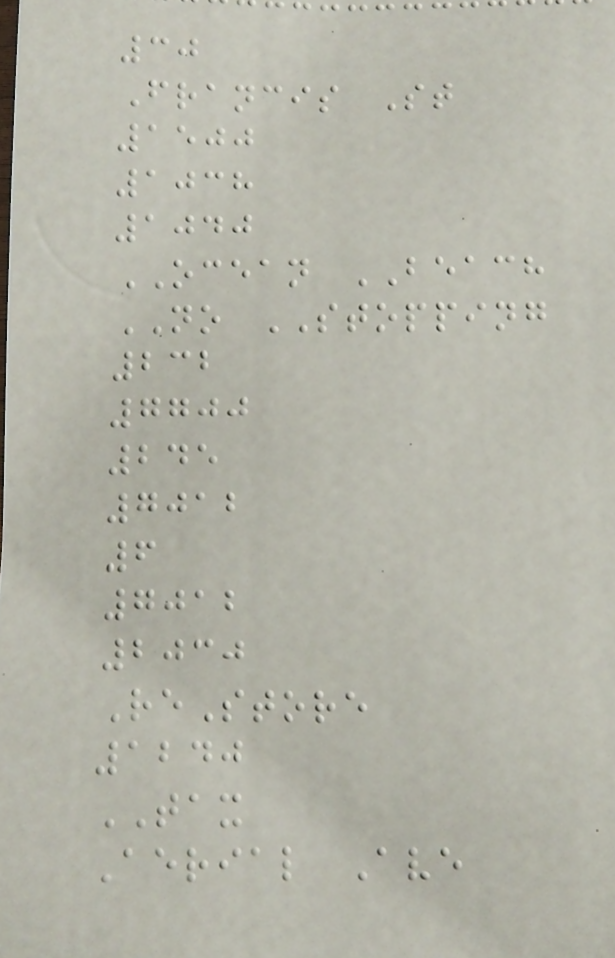30
Francis St
1500
1038
1040
OCEAN BEACH
NO STOPPING
232
7700
245
7012
6
7012
2030
ReStore
1240
TAX
Aerial Ave
